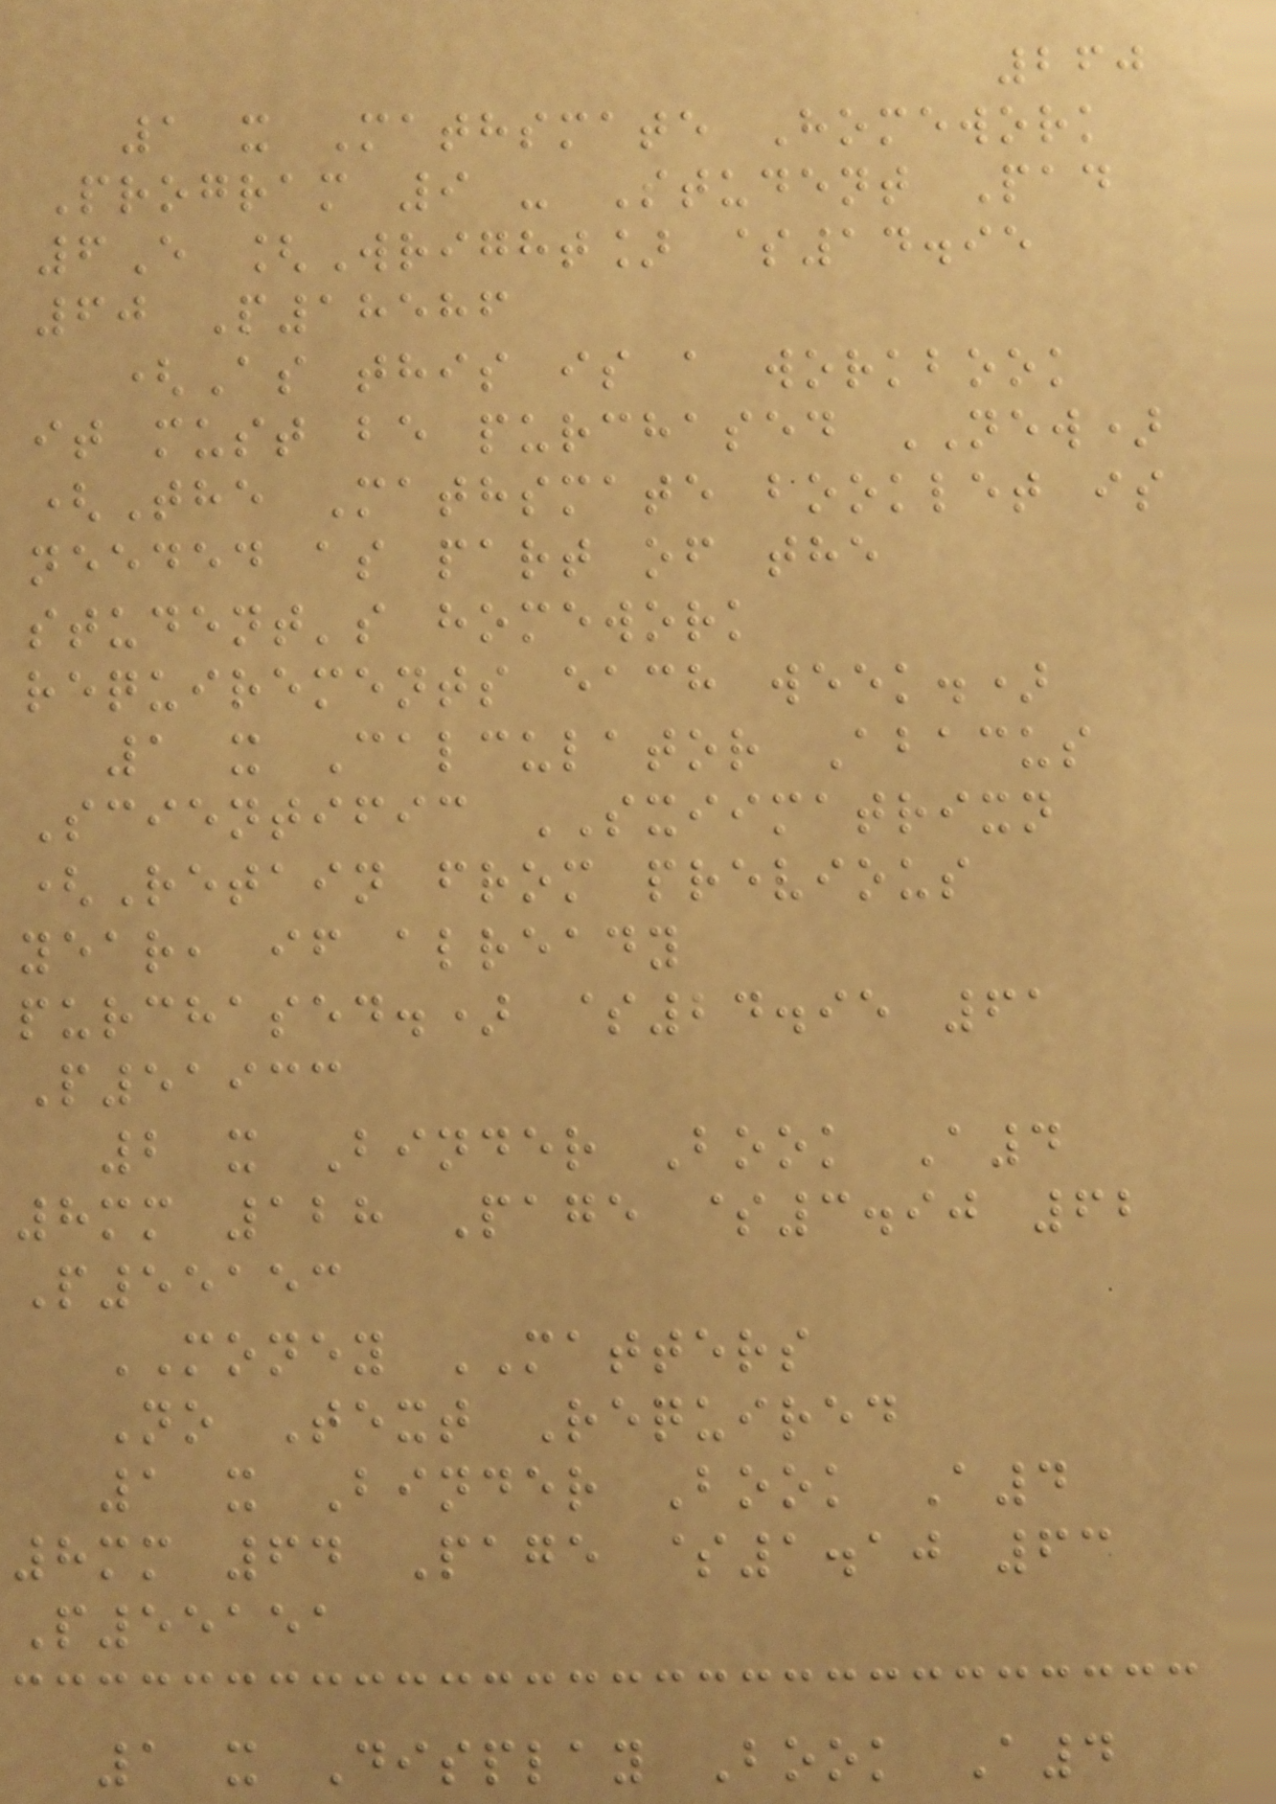260
1 x Mathsmate Homework
Program 9 - Student Pad
6E [Wright] $14.95
60 P18586
(As this is a workbook
it must be purchased NEW)
(The Mathsmate booklet is
needed as part of the
student's homework
requirements each week.)
1 x Calculator Abacus
Scientific SXIIMATRIXN
(Retain from previous
year, if already
purchased.) $24.95 61
P51933
2 x Binder Book A4
8mm 128 Page $3.90 62
P55153
MONEY MATTERS
No Text Required
1 x Binder Book A4
8mm 64 Page $1.10 63
P55151
1 x Display Book A4
